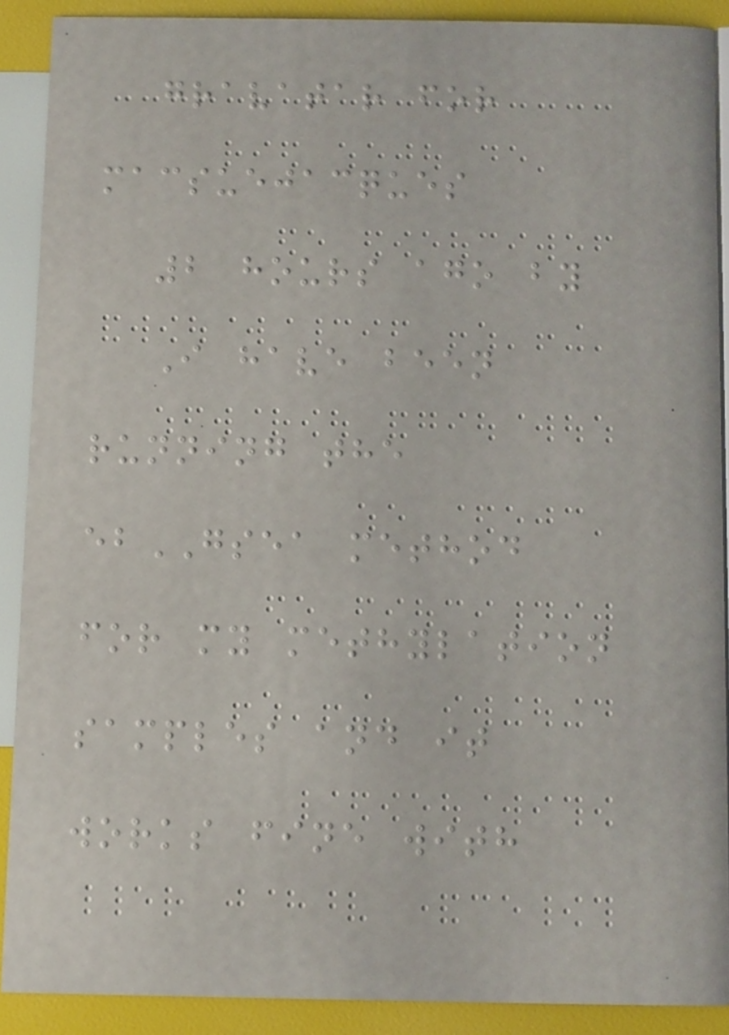gravatar for
macsuejacques
2 hours ago by
I have been
running the
ebGSEA method
for my methylation
samples and it
works fine with
